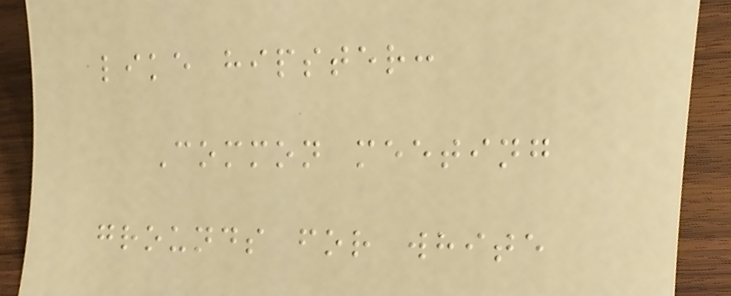like hipster:
Common meeting
grounds for white
